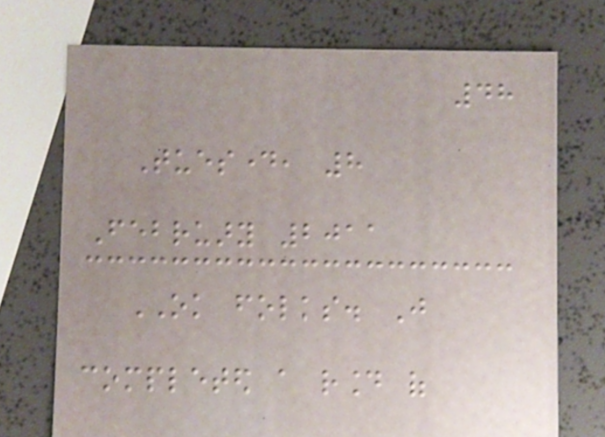48
Tuesday, 8
February 2011
OK folks. Just
completed a round of
